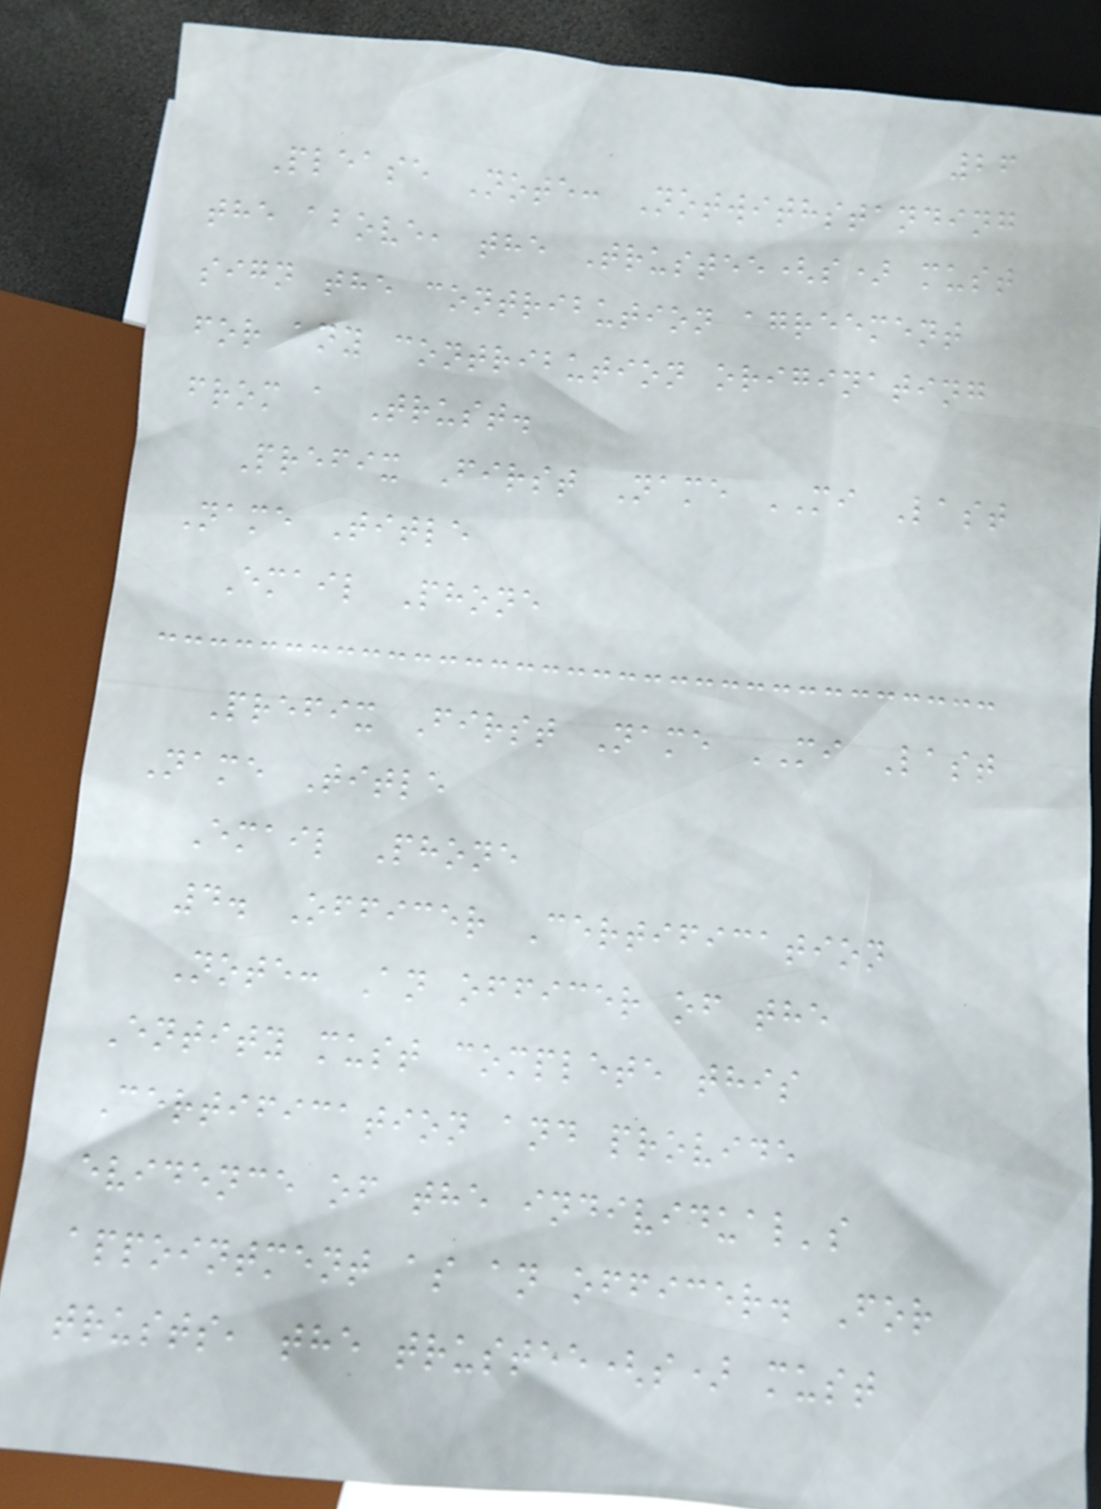26
Please Note: Notwithstanding
the above, the Trustee(s) must
sign the contribution agreement
for any contribution originating
from a Trust.
Prefix First Name MI Last
Name Title
Email Phone
Prefix First Name MI Last
Name Title
Email Phone
4. Officer Certification
Note: An officer of the
Entity must complete this
Certification and provide
evidence of the individual's
appointment as an officer. For
trusts, the trustee(s) must
